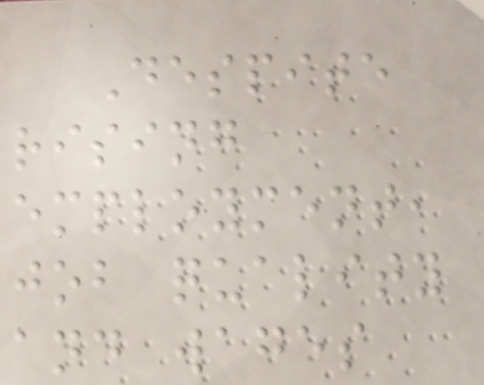Despite
rising
employment,
job quality
and wages
